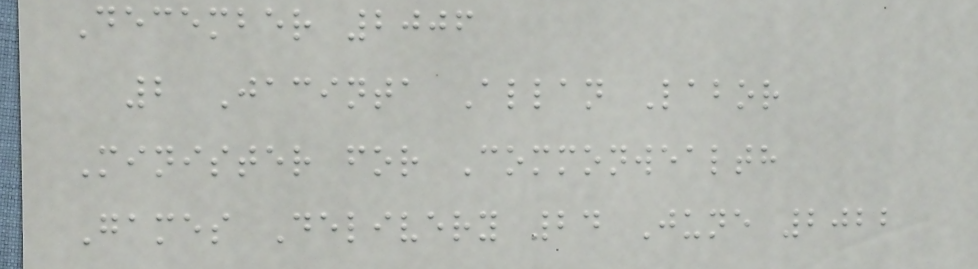December 2006
2 Jacinta Allan Labor
Minister for Commonwealth
Games Delivery 24 June 2022
